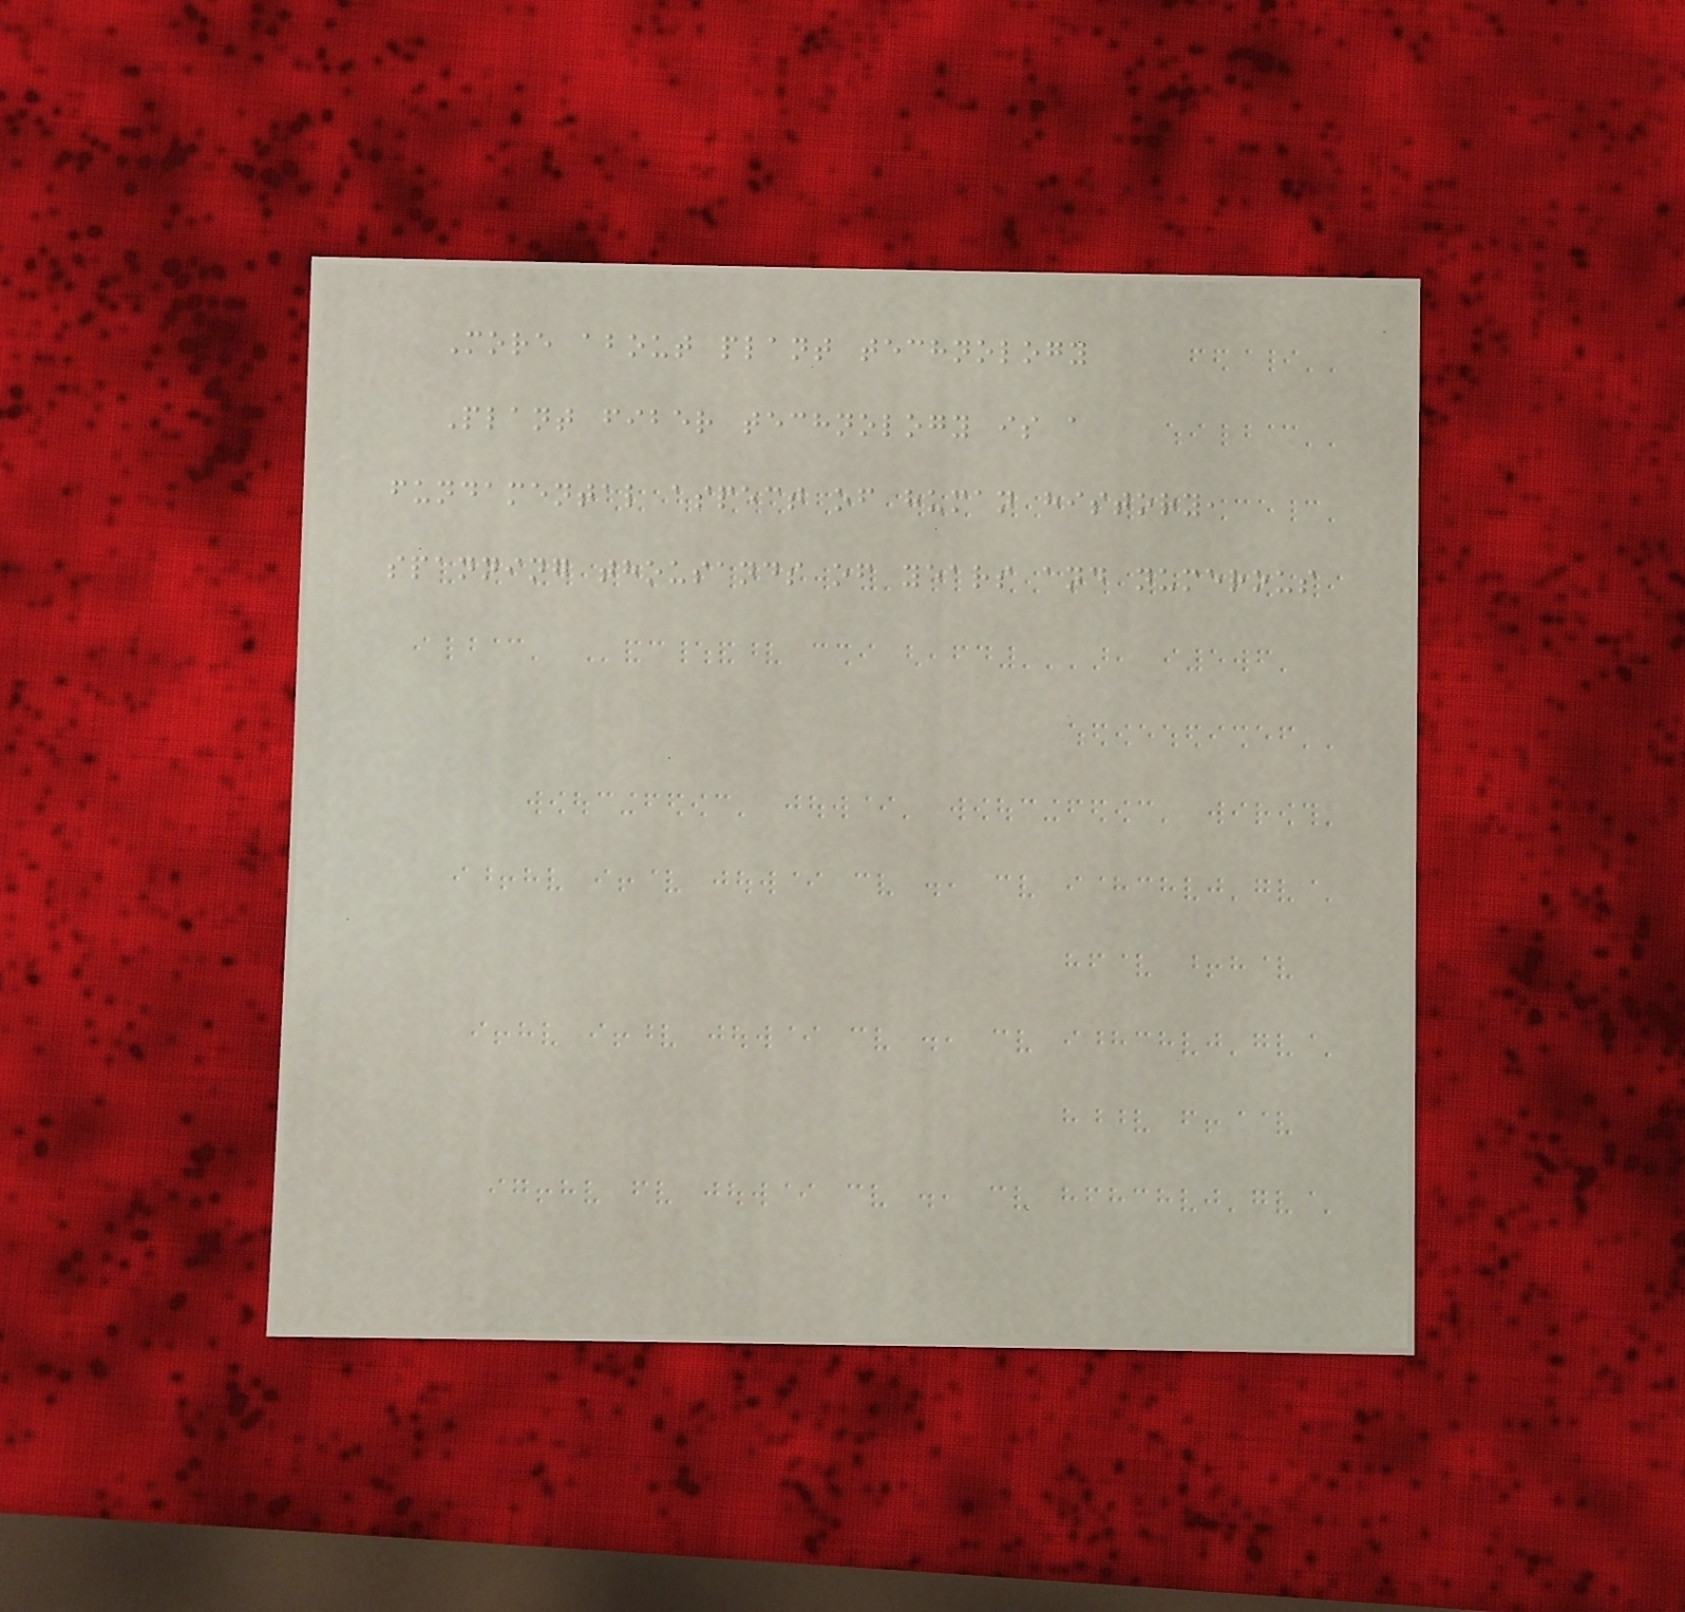More about plant technology
Plant fiber technology is a
fundamental aspect of human history,
spanning thousands of years and numerous
